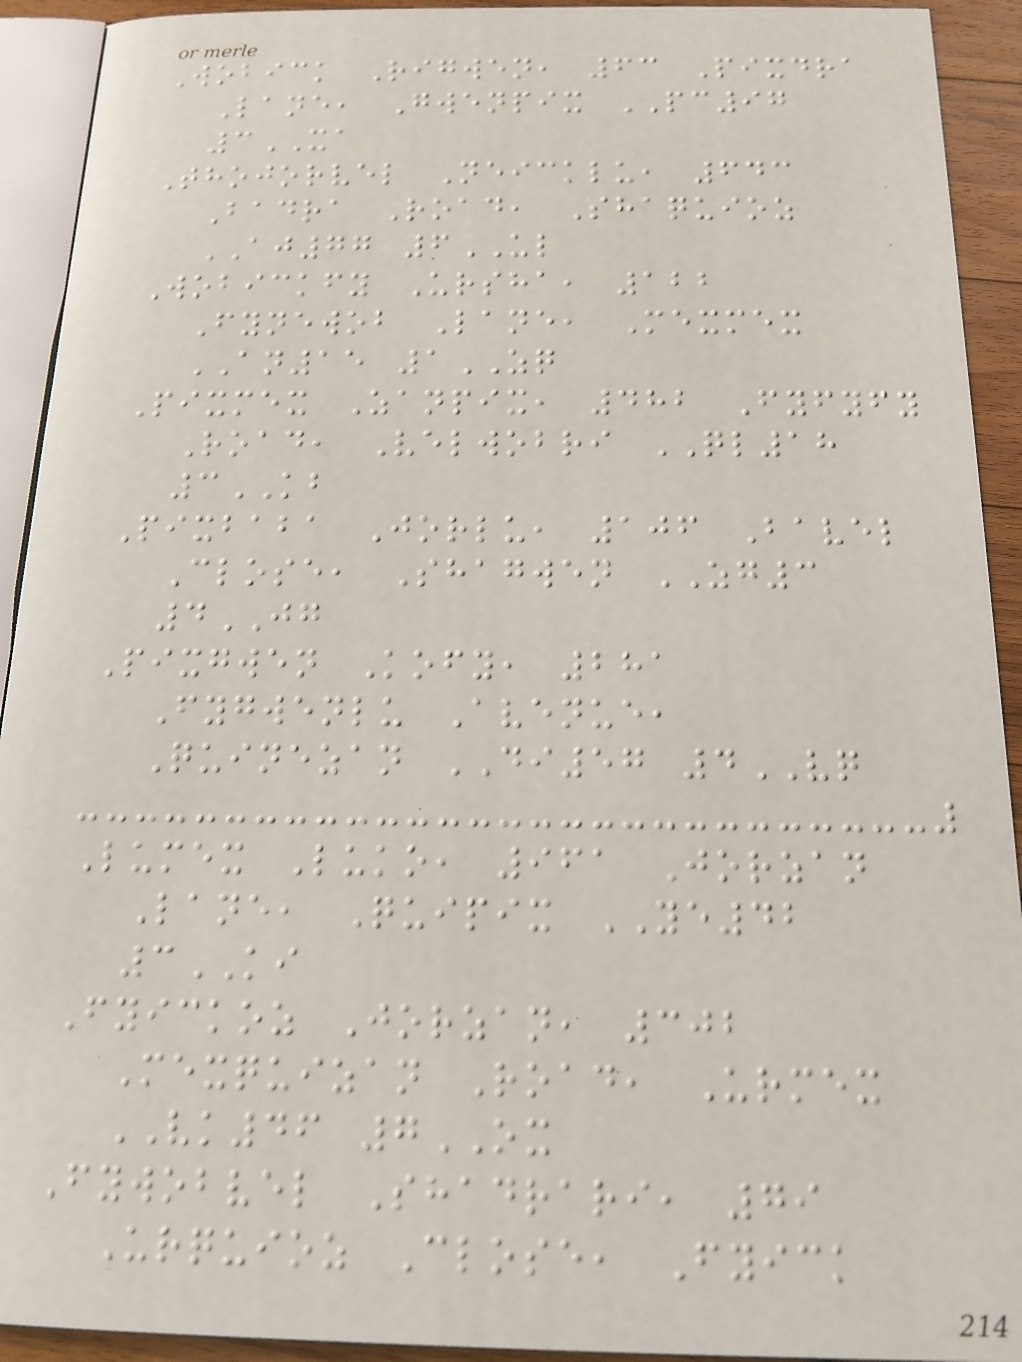Wobick Rigwen, 63 Pixdra
Lane, Gwenpix PC97
3XA
Thojorvel Neicklu, 643
Badra Road, Shaquioz
AJ77 6UL
Wobickfy Ursha, 122
Fynewob Lane, Mexmex
AN15 1ZQ
Pixmex Zanpix, 482 Fyfyfy
Road, Velwobri QL18
3KB
Pixbaba Jorlu, 106 Bavel
Close, Shagwen ZG3
4JG
Pixgwen Kofy, 281
Fygwenlu Avenue,
Quinezan DI57 4VQ
Lumex Luko, 961 Jorzan
Lane, Quipix YE42
3KI
Fyickoz Jorzan, 302
Mexquizan Road, Urmex
VK46 7OX
Fywobvel Shadrari, 79
Urquioz Close, Fyick
